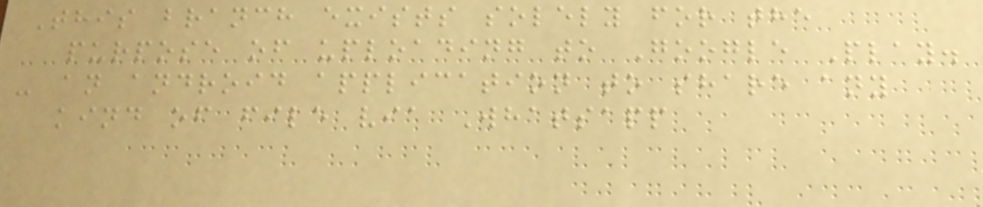This branch exists solely for the
purpose of uploading to Google Play.
- an android application to share any
kind of file via Whatsapp
